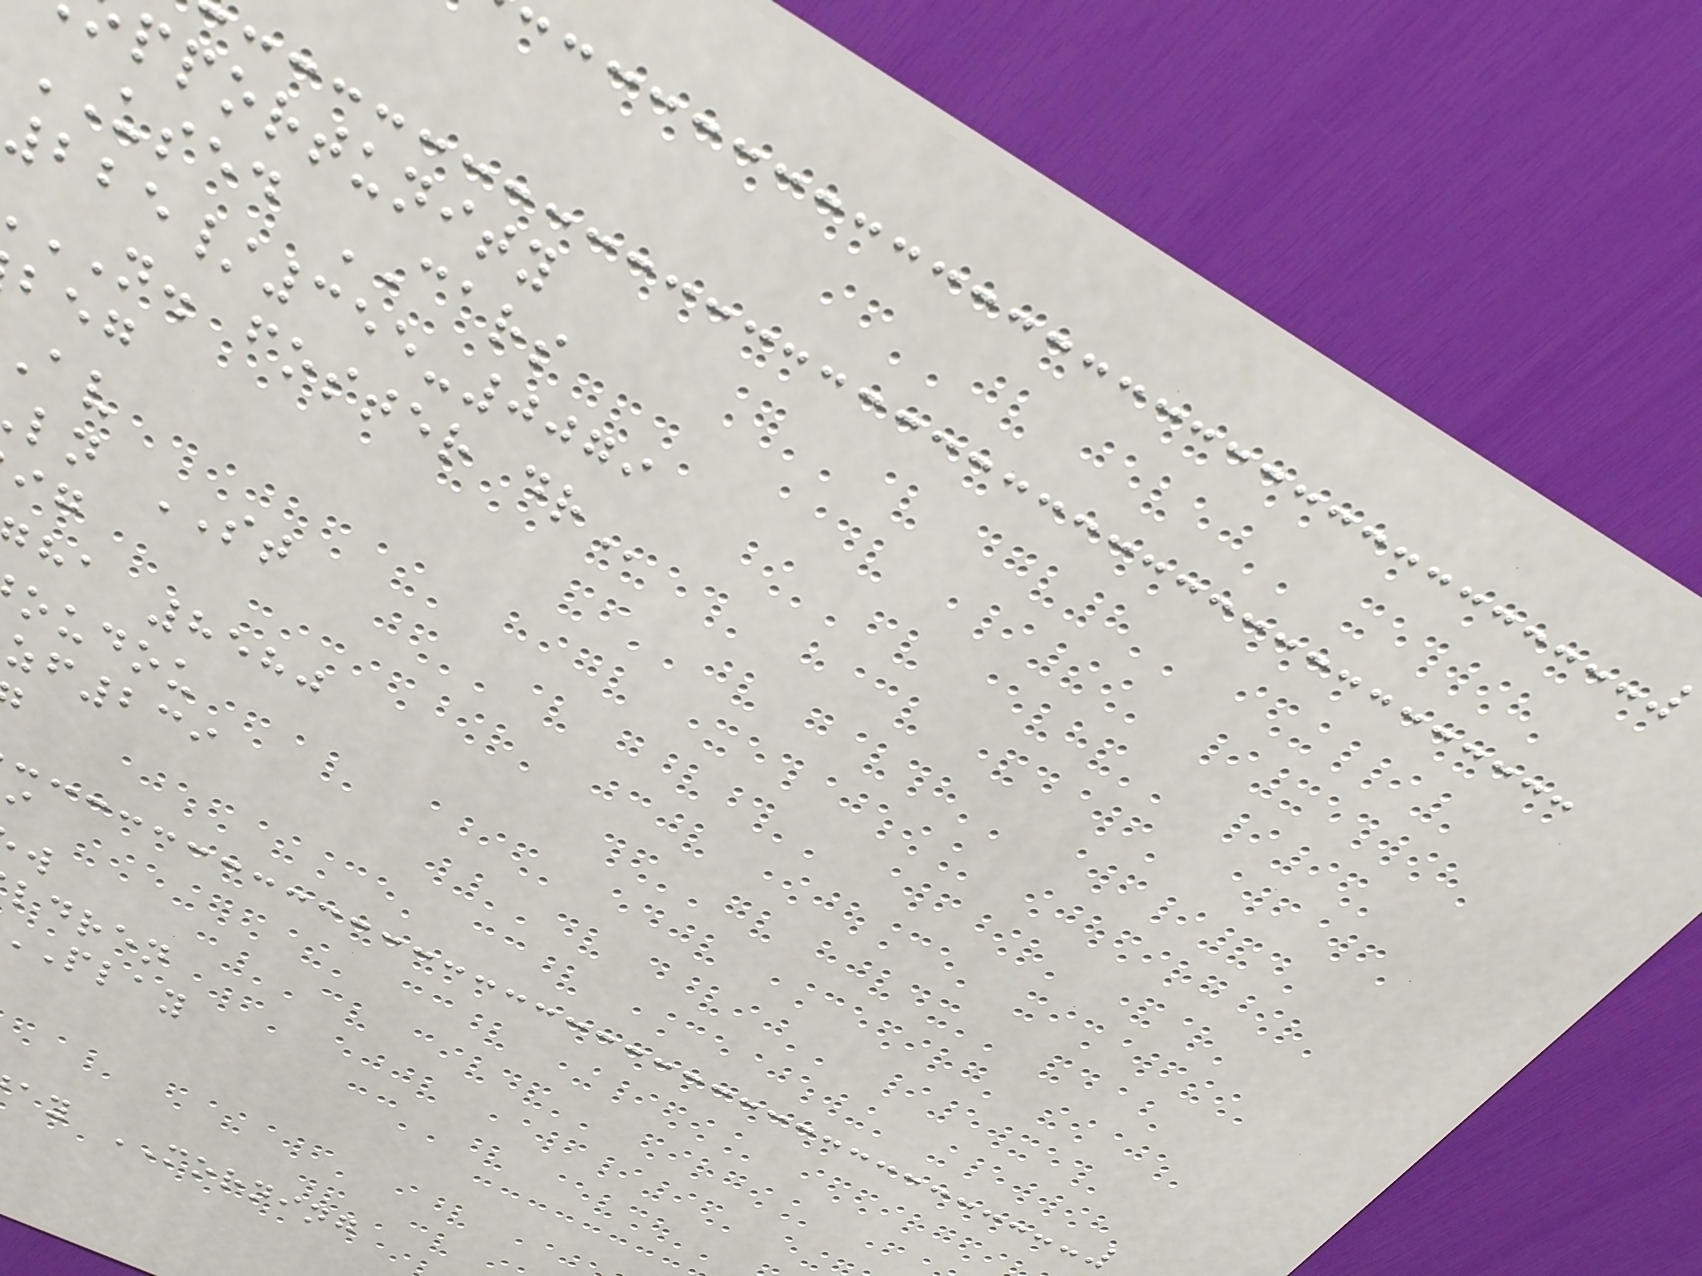pportunity
USED CARS
225/355-0079
N. foster
ln ST
ha 8580
oudou
zf239
ldren
play
ay MORNING
